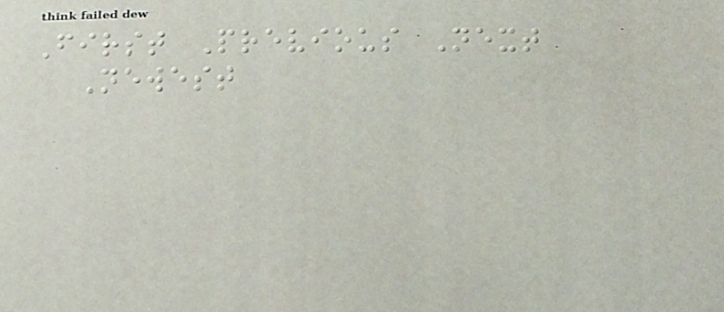First Previous Next
Newest
